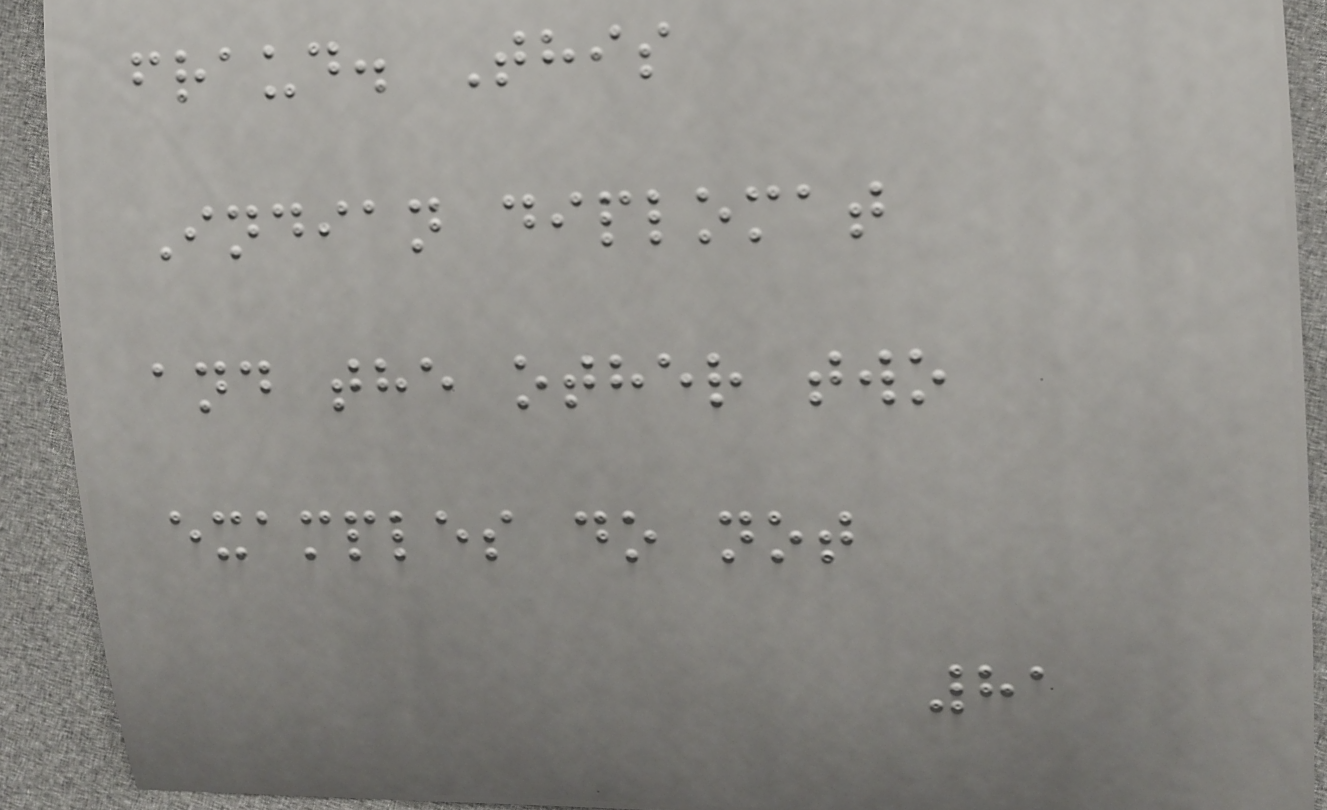fraud. This
Indian diplomat
and the other two
examples do not
81
